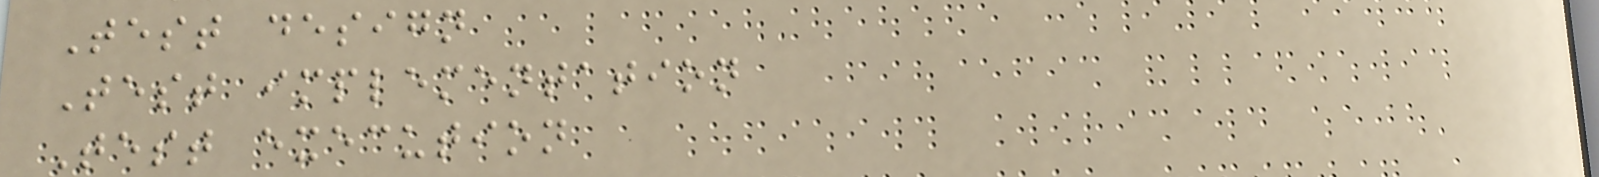Test design
Test implementation
Test execution
